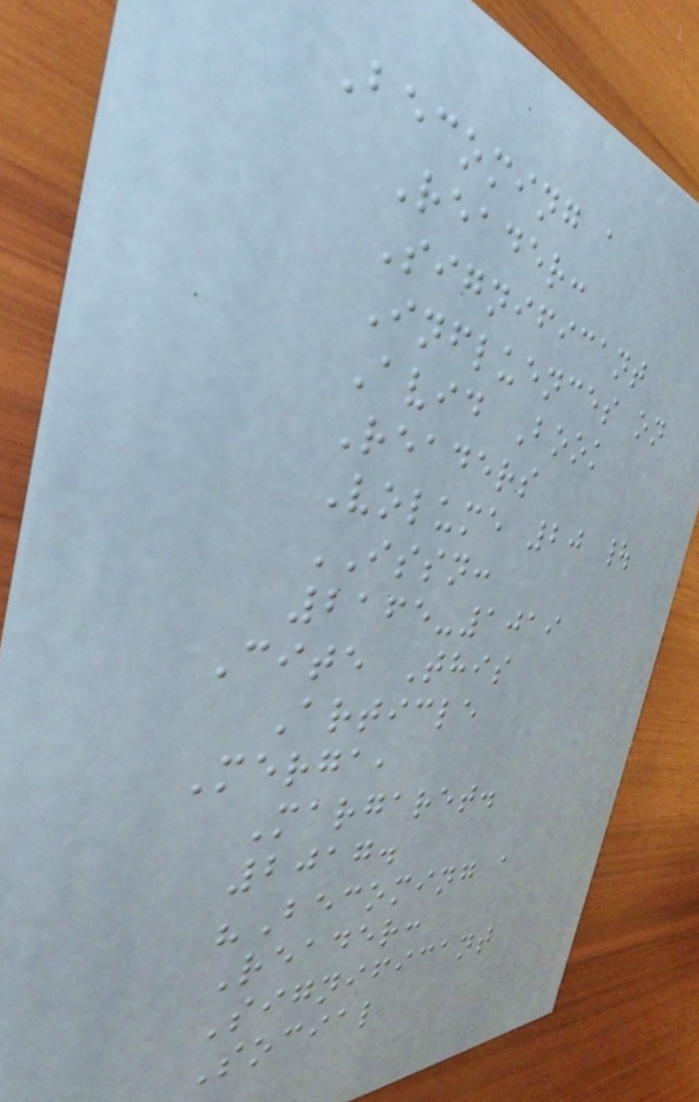Becoming a
Reader:
Significant
Influences on
Avid Book
Readers
Volume 20 |
ISSN:
2165-1019
Cite This
Article
Merga,
Margaret.
2017.
"Becoming a
Reader:
Significant
Social
